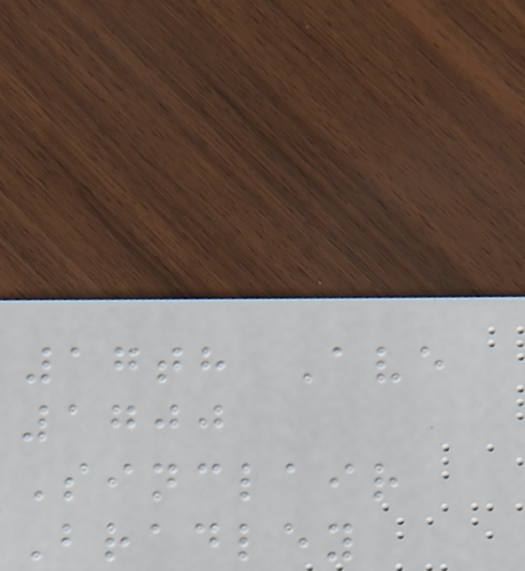17th Ave
1700
Sinclair
Bradley
